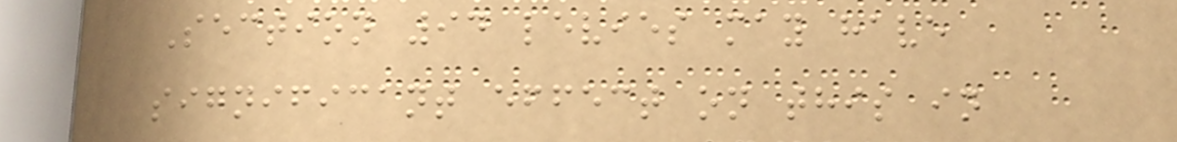Section 94 levies may have
significant effect on this in
